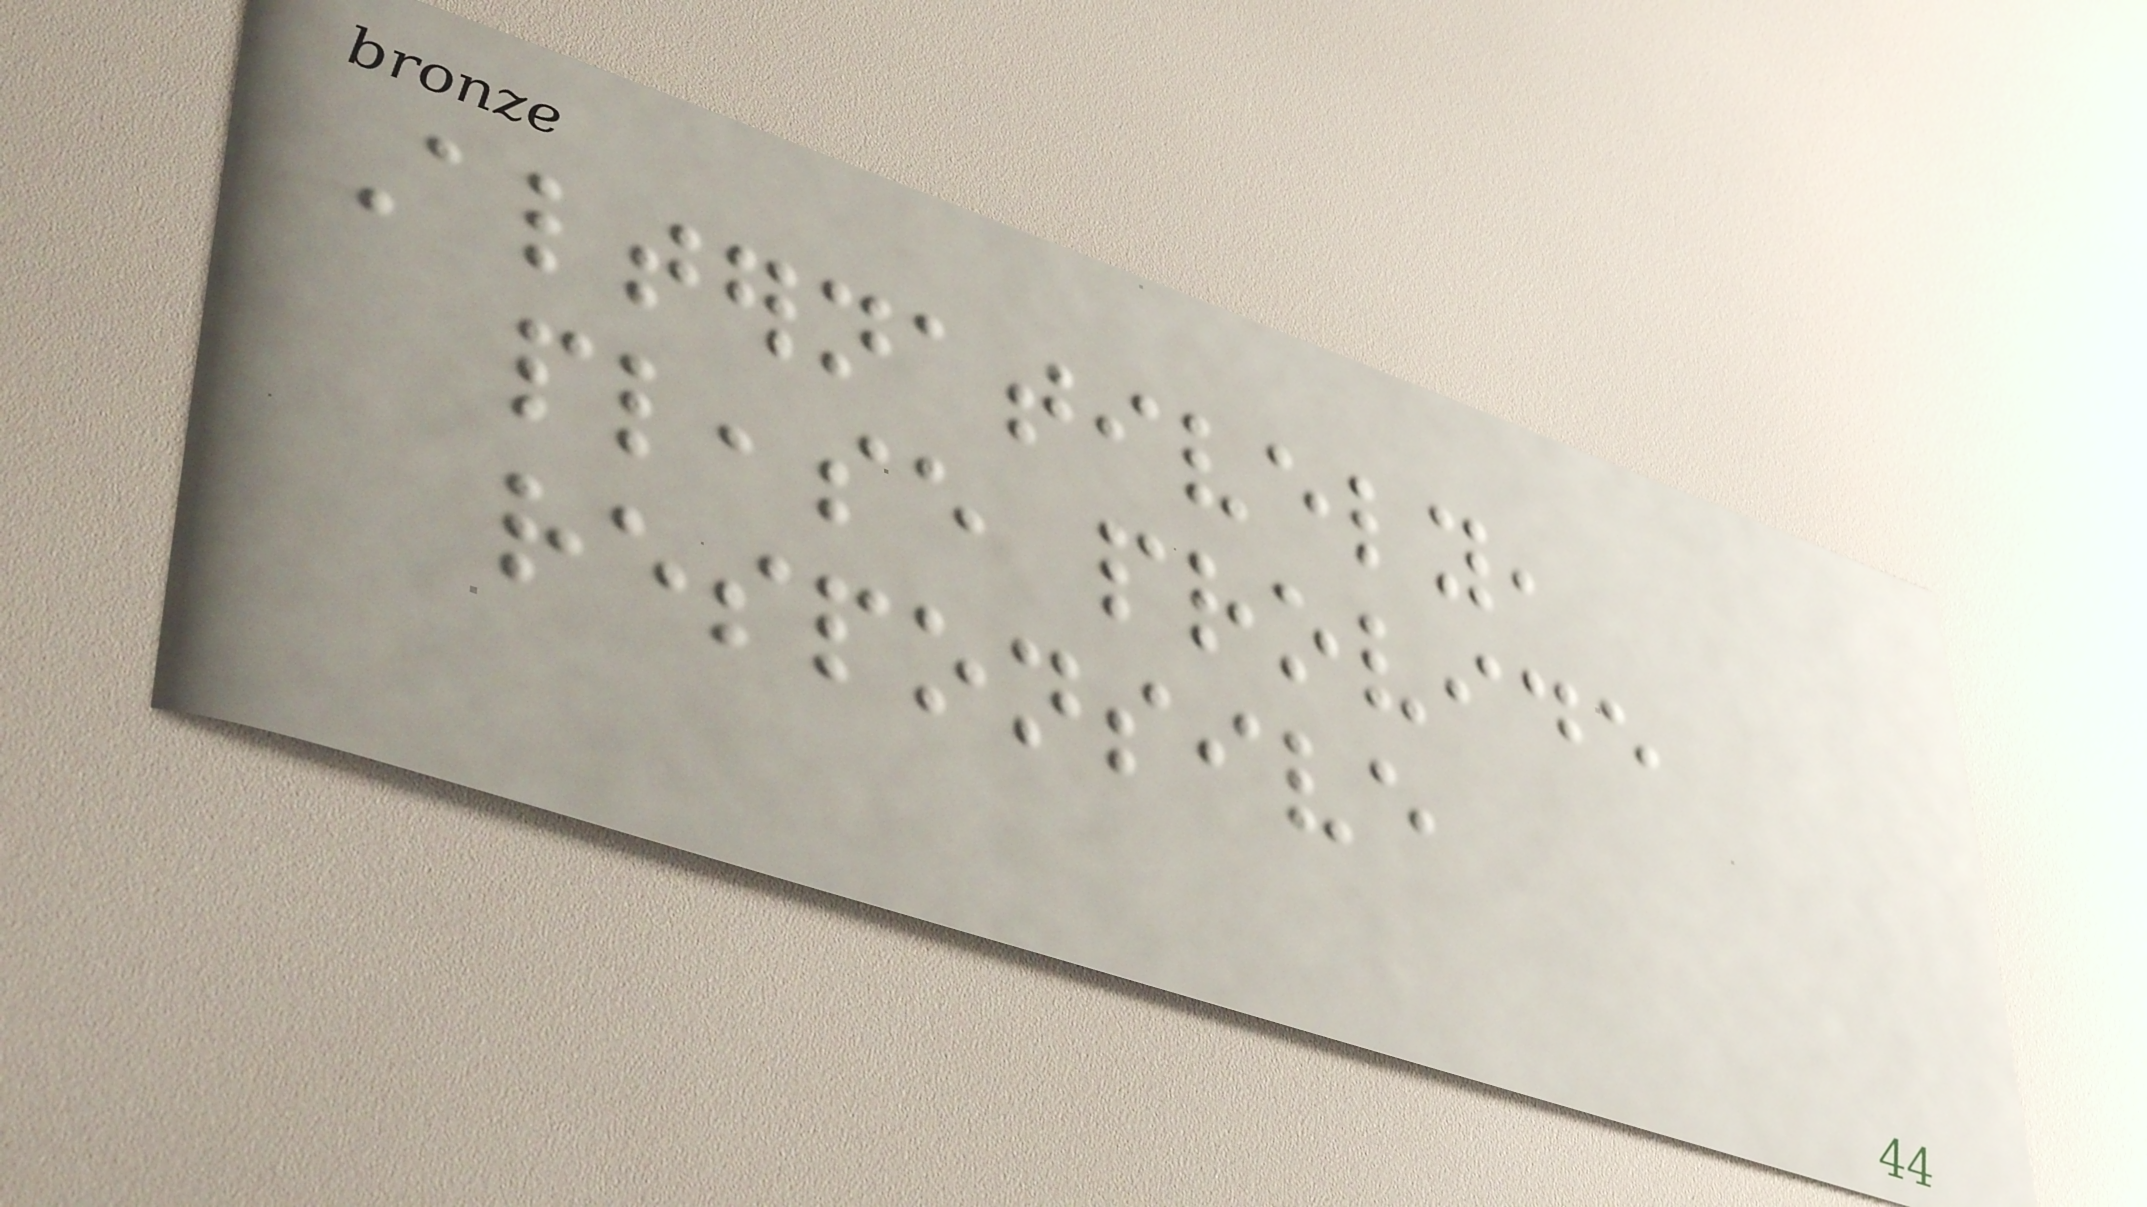Alternatively,
please provide
responsive
